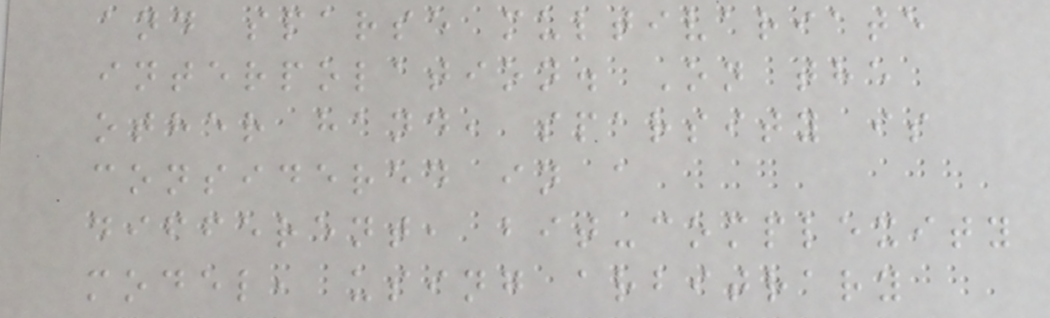and sparse multivariate
interpolation. On the
other hand, sparsity is
considered in a
different, bit-complexity
model, using arbitrary
